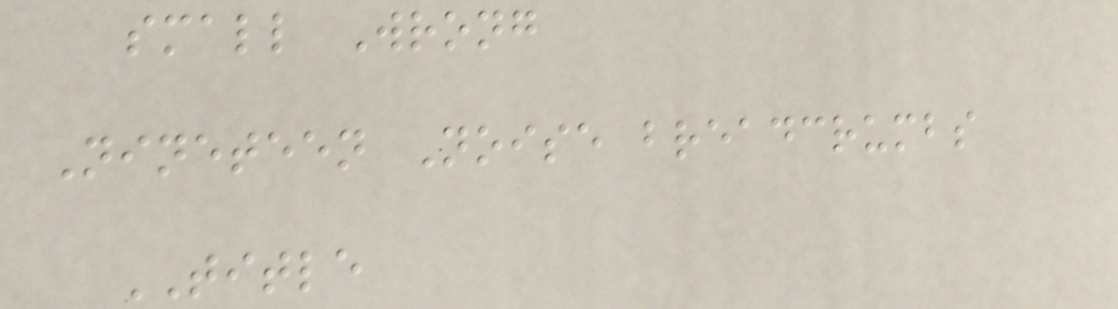small Wrong
Nineteen Noise breadcrumbs
TITLE
